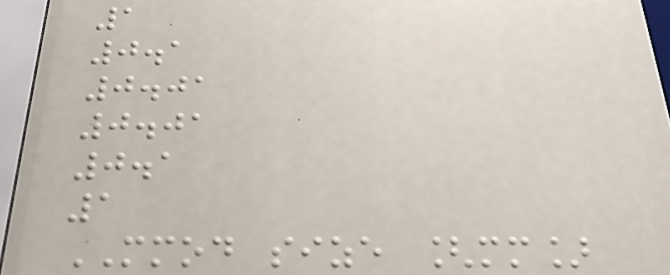1
0.1
0.01
0.01
0.1
1
MMOD size [mm]
